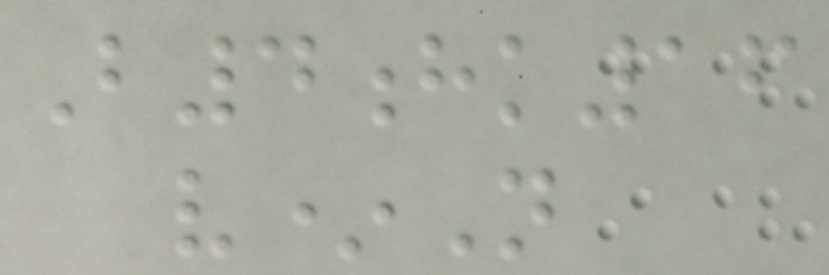B4hk16
v*N
